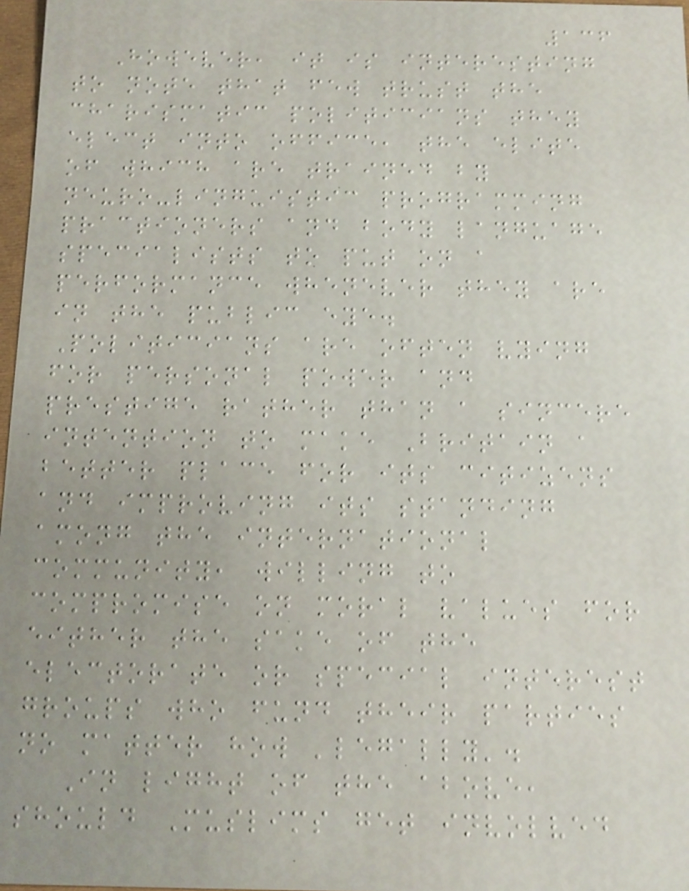136
However, it is interesting
to note that few trust the
charismatic politicians they
elect into office, the elite
of which are trained by
neuro-linguistic programming
practioners and body language
specialists to put on a
performance whenever they are
in the public eye.
Politicians are often vying
for personal power and
prestige rather than a sincere
intention to make Britain a
better place for its citizens
and improving its standing
among the international
community, willing to
compromise on moral values for
either the sake of the
electorate or special interest
groups who fund their parties
no matter how 'legally'.
In light of the above,
should Muslims get involved
